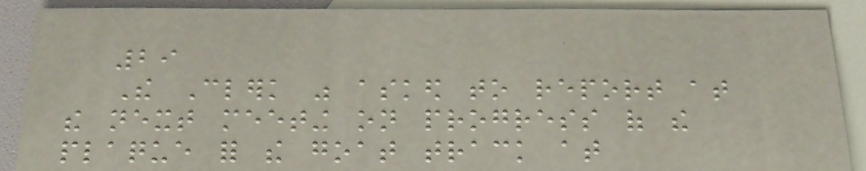29
The Clerk was asked to report at
the next meeting on progress of the
plaque for the goat track at
